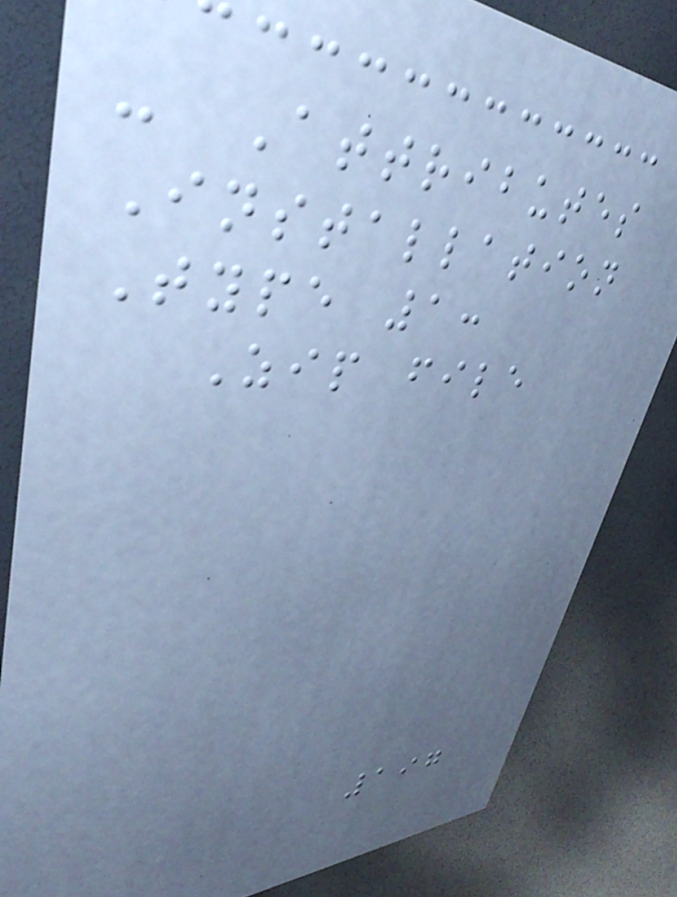- Attributes
Installation
Type 1:
Zip file
197
